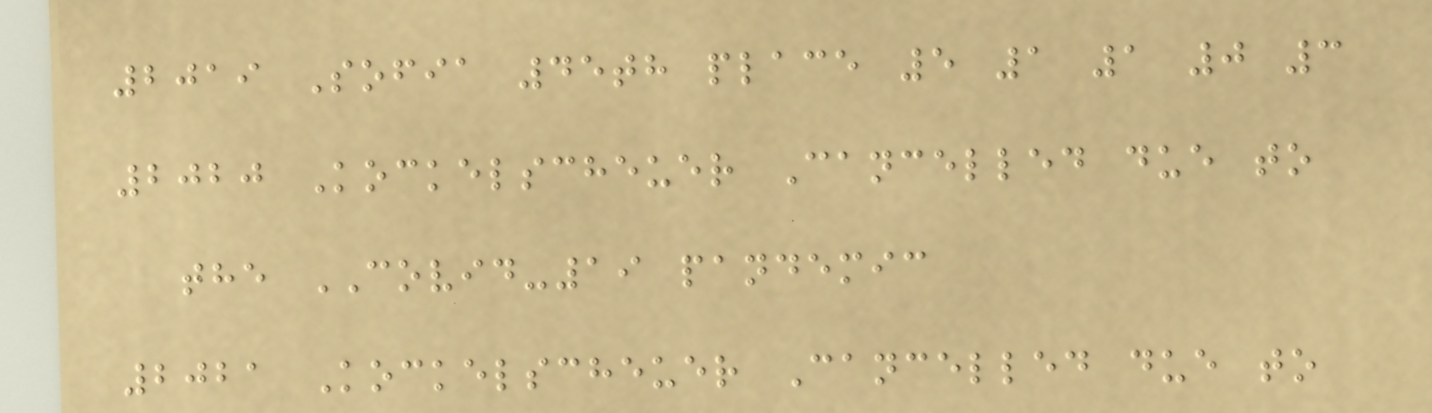2019 Sofia 45th place 5 1 1 0 3
2020 Kockelscheuer Cancelled due to
the COVID-19 pandemic
2021 Kockelscheuer Cancelled due to
